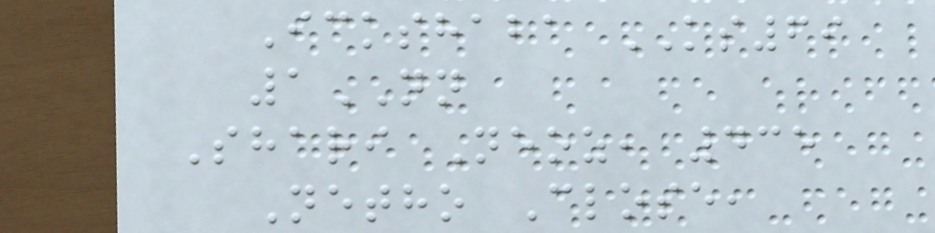Ickshaba KS69
1NN
Shari Neoz, 435
Netho Close,
